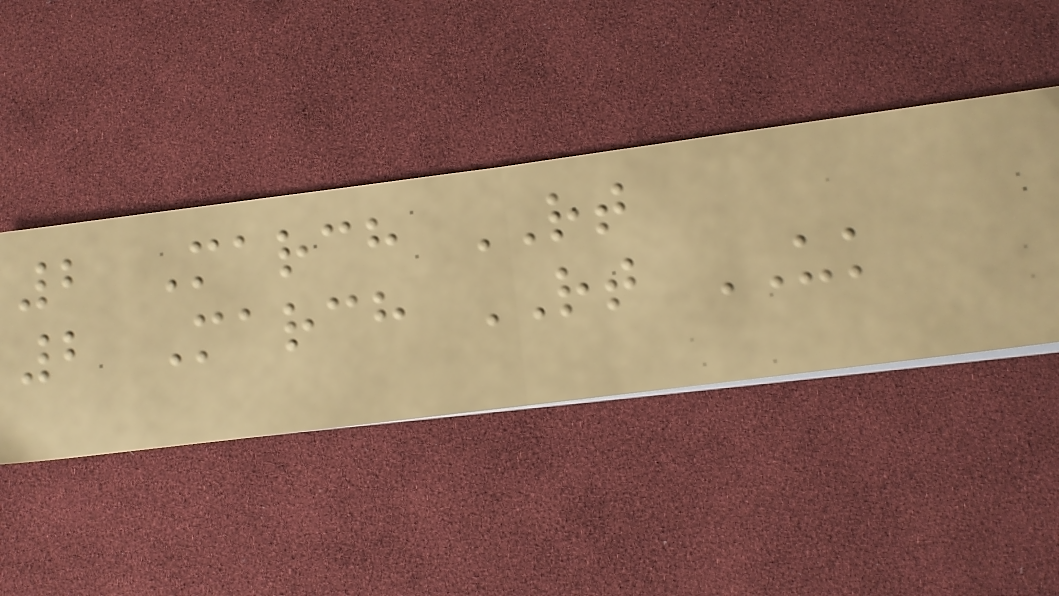2 March RT
2 March RT UK
